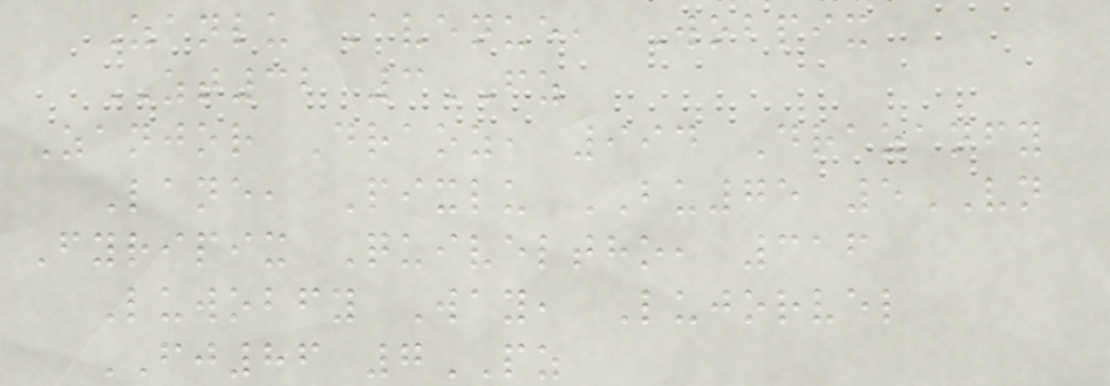Zanlu Avenue, Wobpix
ZT32 3FZ
Zanjor Draoz, 994 Drazanfy
Lane, Pixlu BU75 5VN
Fyripix Quiveltho, 316
Luwobfy Way, Lujorvel
FJ86 7PZ
